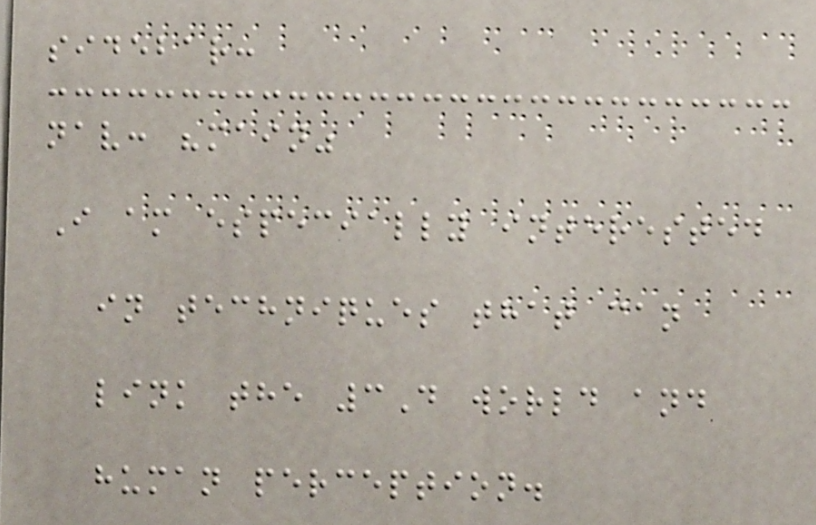sidebar:
nav: "main"
I am especially interested
in techniques that can
link the 3D world and
human perception.
